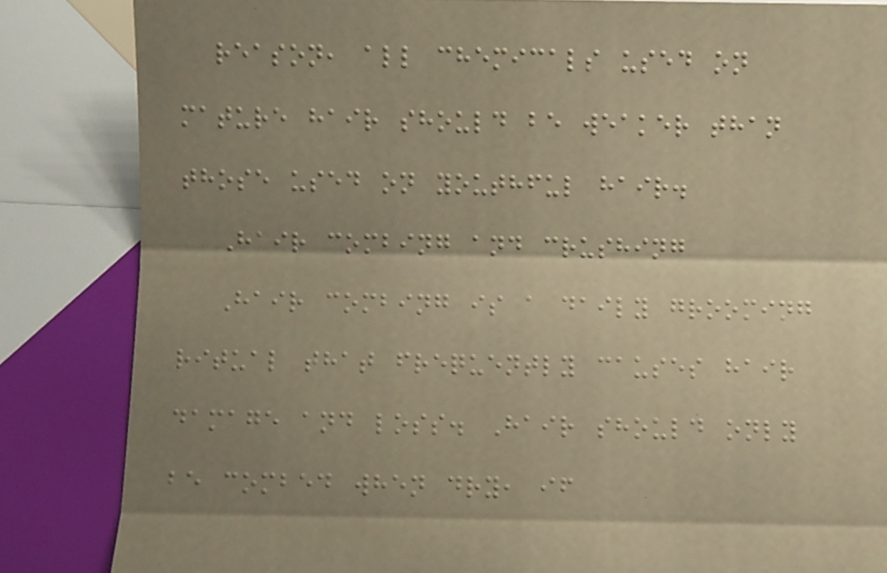reason, all chemicals used on
mature hair should be weaker than
those used on youthful hair.
Hair combing and crushing
Hair combing is a daily grooming
ritual that frequently causes hair
damage and loss. Hair should only
be combed when dry, if
